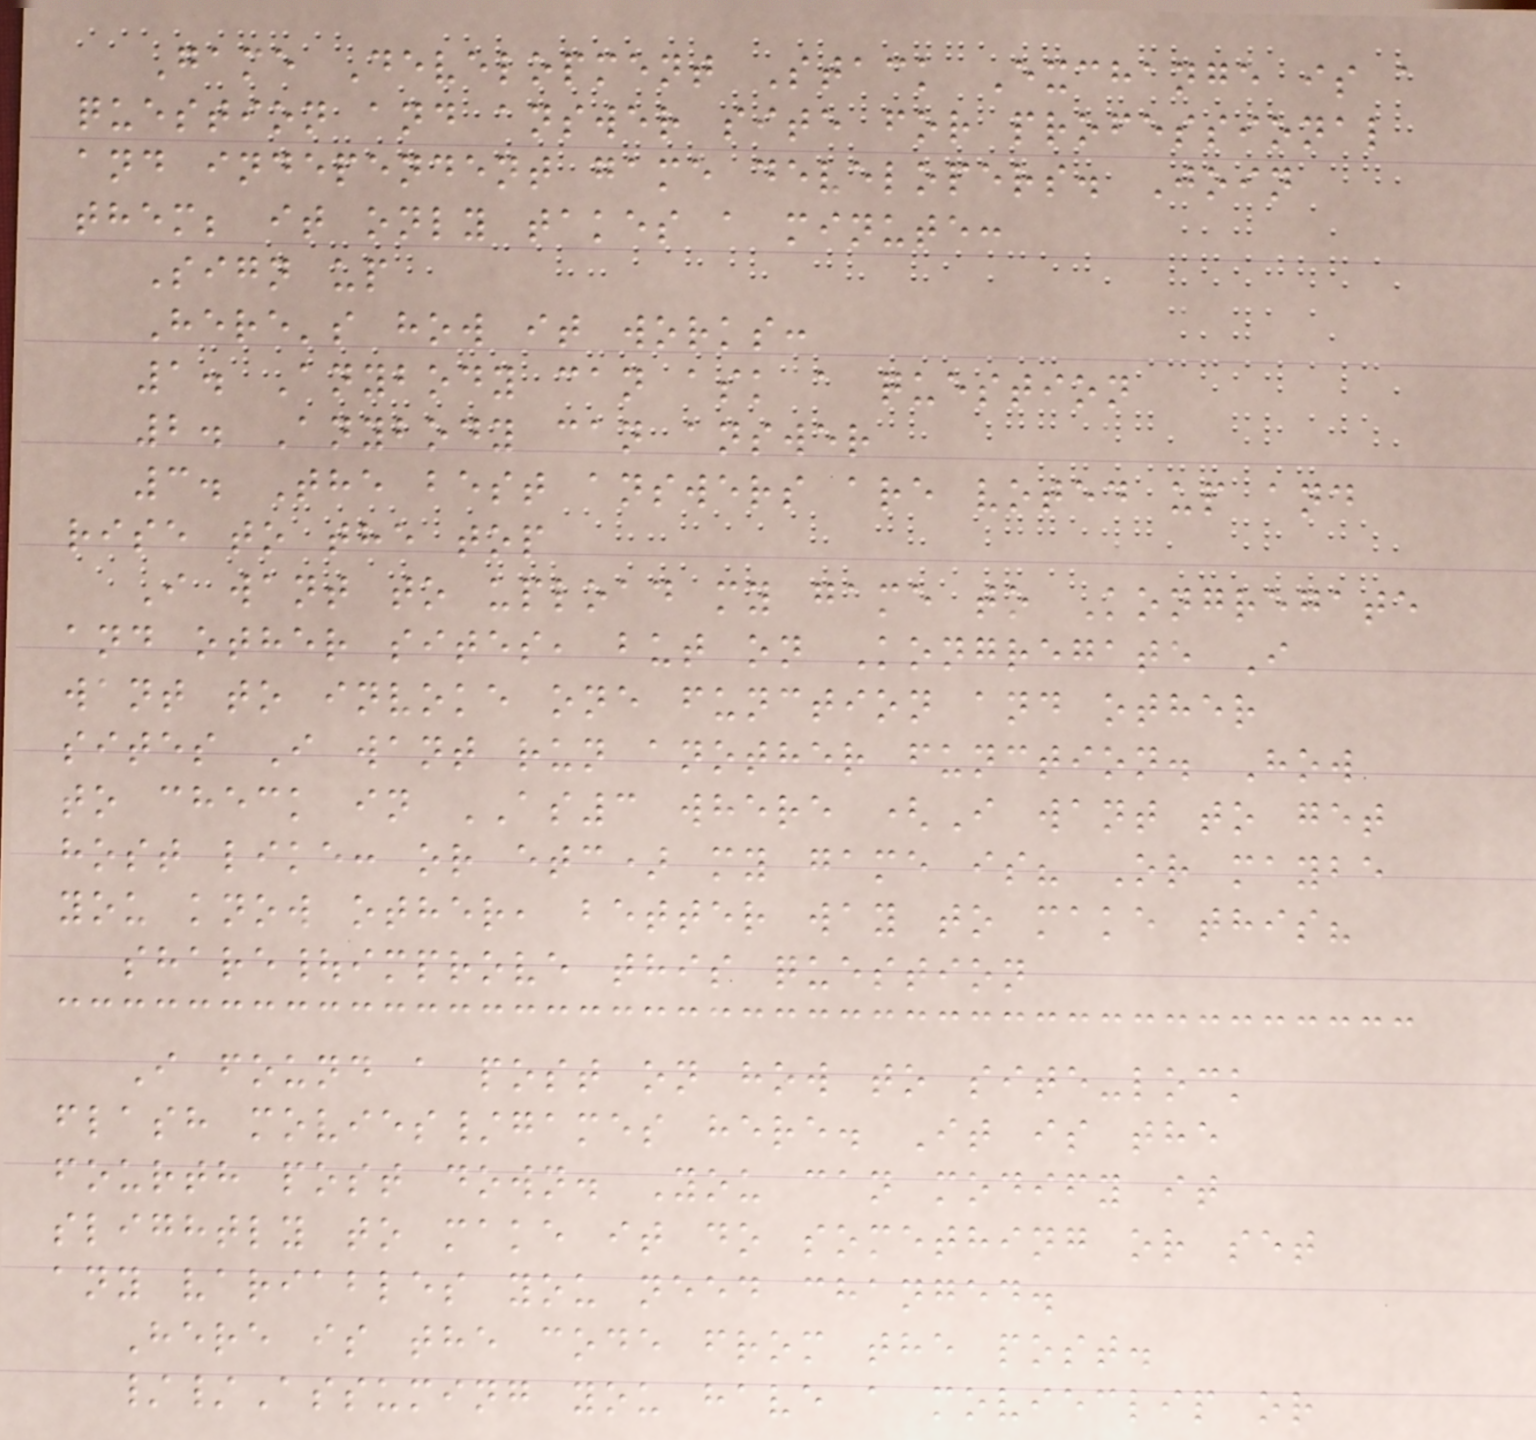Game Development Stack Exchange is a
question and answer site for professional
and independent game developers. Join
them; it only takes a minute:
Sign up
Here's how it works:
1. Anybody can ask a question
2. Anybody can answer
3. The best answers are voted up and
rise to the top
I want to upload my game to Kongregate
and other sites, but on Kongregate I
want to invoke one function and other
sites I want run another function. How
to check in AS3 where (I want to get
host like: or etc) my game is? Or maybe
you know other, better way to make this?
share|improve this question
I found a post on how to site-lock
flash movies/games here. It is the
fourth post down. You can modify it
slightly to make it do something or set
any variables you need changed.
Here is the code from the post.
//Assuming you have a movieclip or
